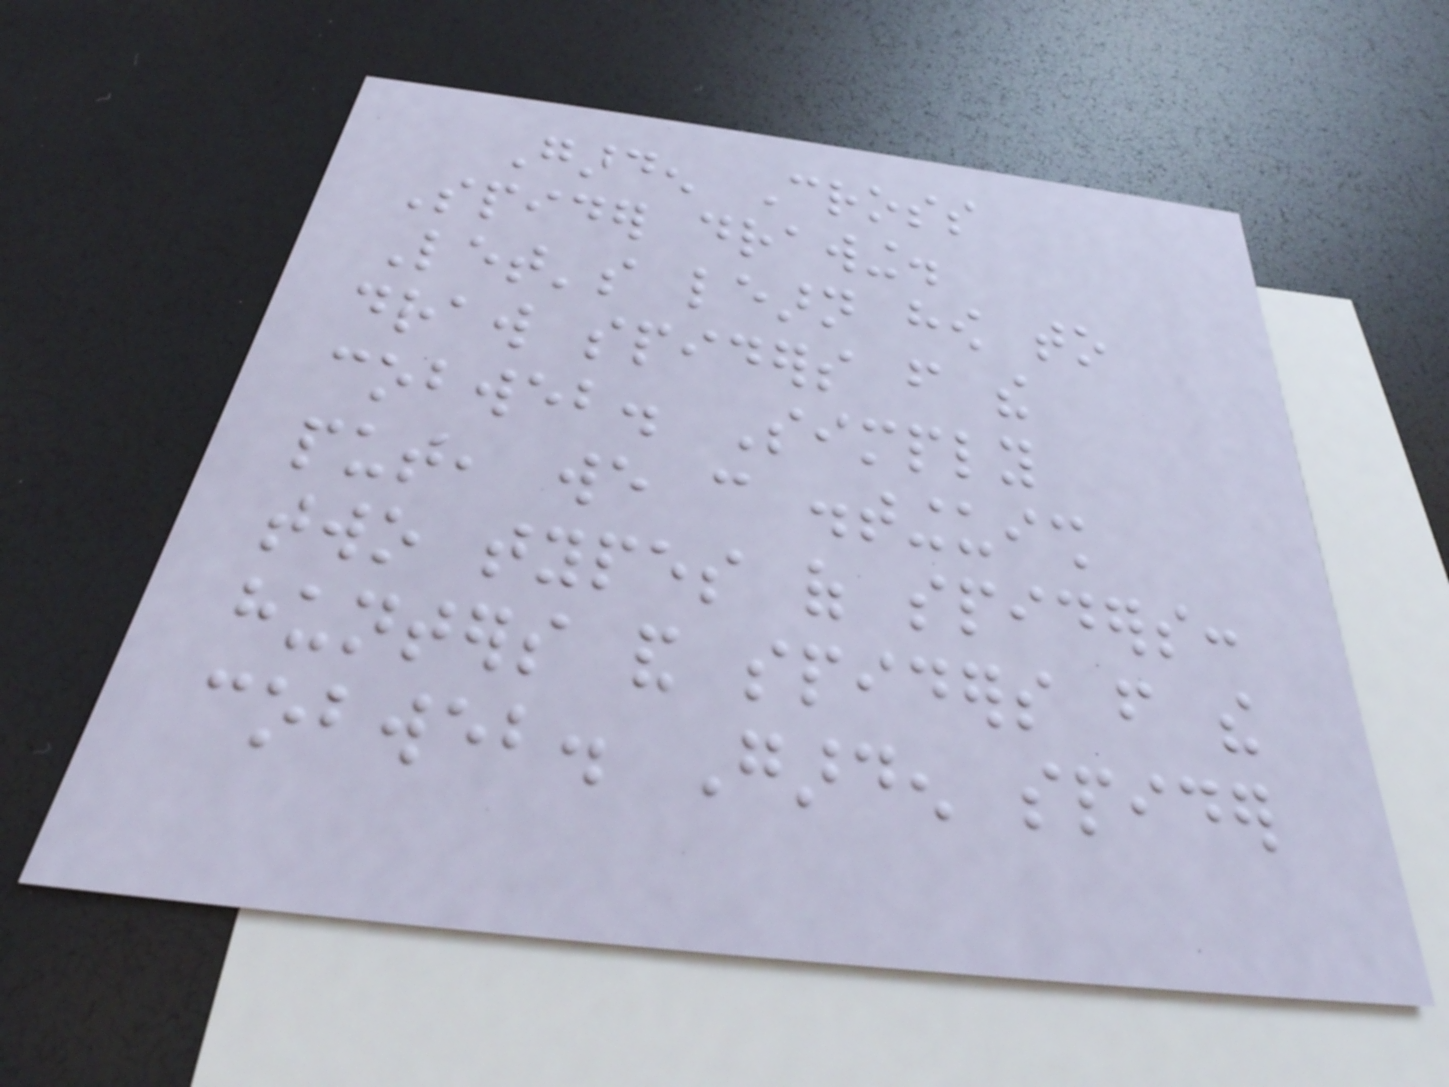Garden Cross
Spider drawing.
Let's learn how to
draw spiders from the
cobweb. Simply
put, we can distinguish
two types of spiders:
hunters and spiders from the
cobweb. Garden spider
